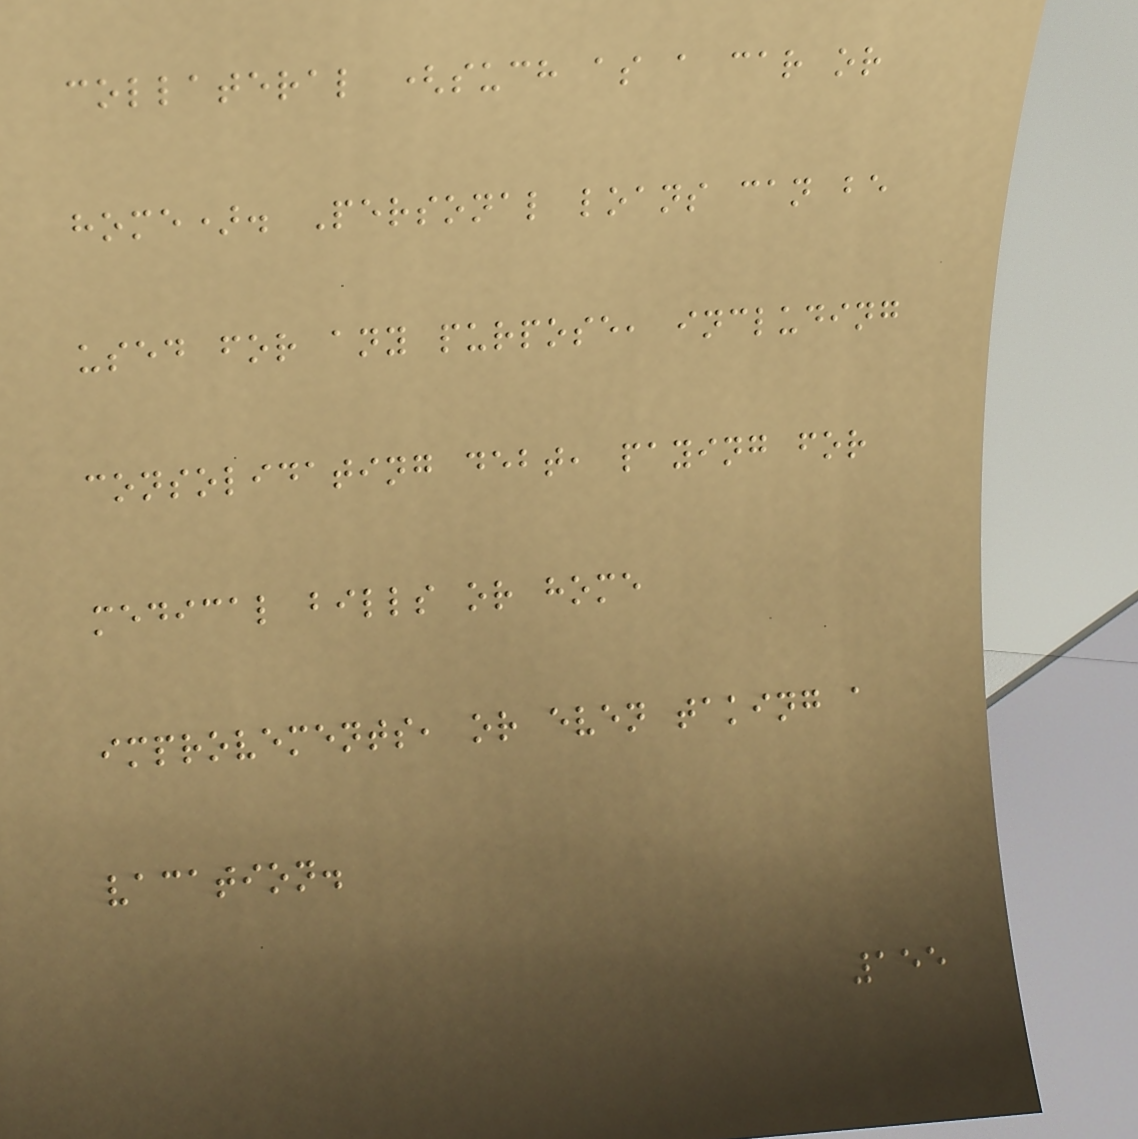collateral (such as a car or
home). Personal loans can be
used for any purpose, including
consolidating debt, paying for
medical bills or home
improvements, or even taking a
vacation.
155
